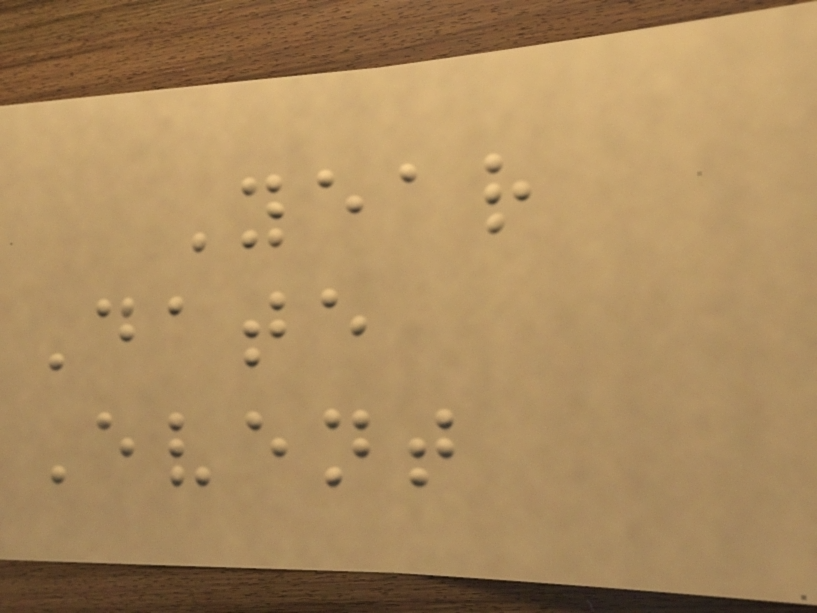Year
Date
Event
